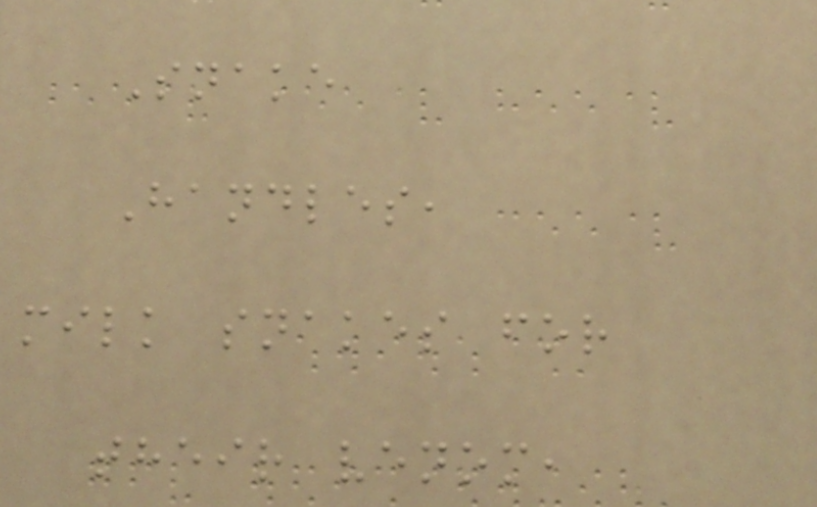Snake
Handles,
milk snakes for
their venom,
